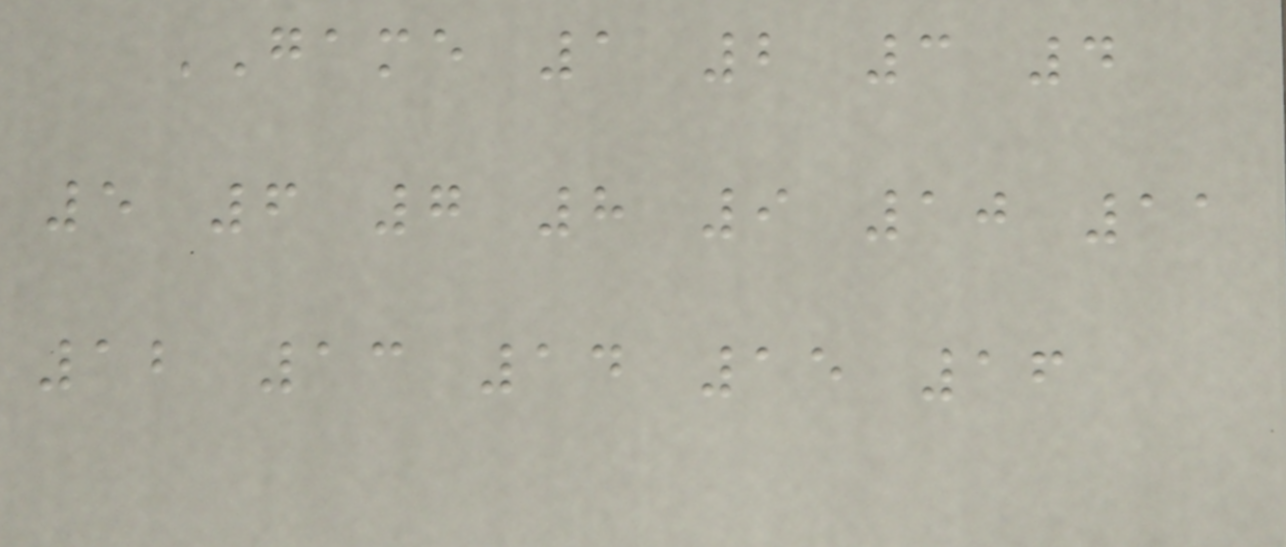GAME 1 2 3 4
5 6 7 8 9 10 11
12 13 14 15 16
